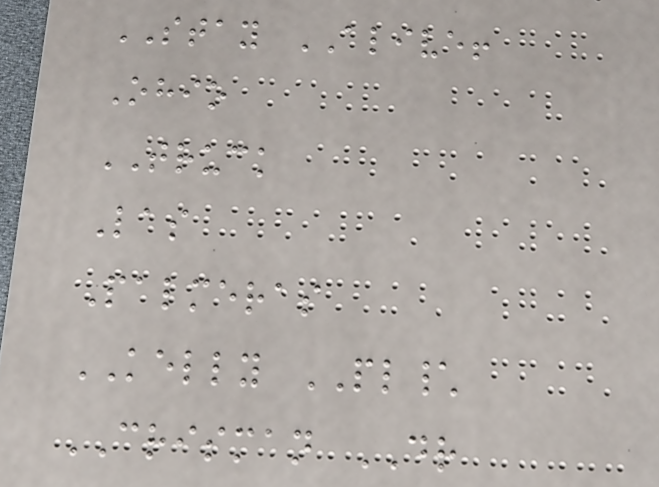STAY ALIVE!
Ohio
TRUCK
Las
Palmeras
KELLY PL\
CRISMAN DR
